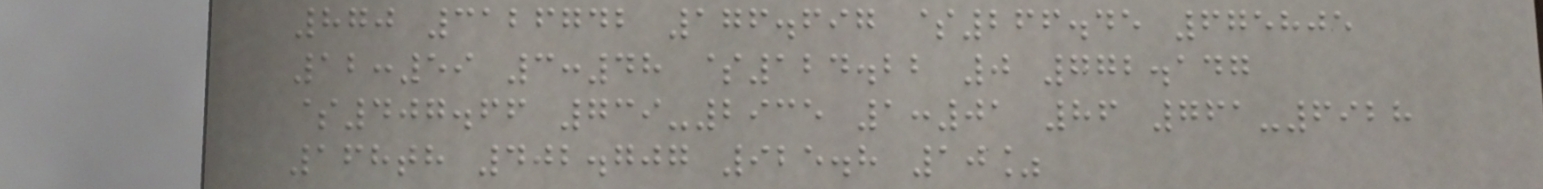870 3126742 176.697 $266.45 675805
12:59 3:48 $124.22 0 772.147
$407.66 739-2935 1:01 86 761-6928
168th 402.707 925.8 10%
